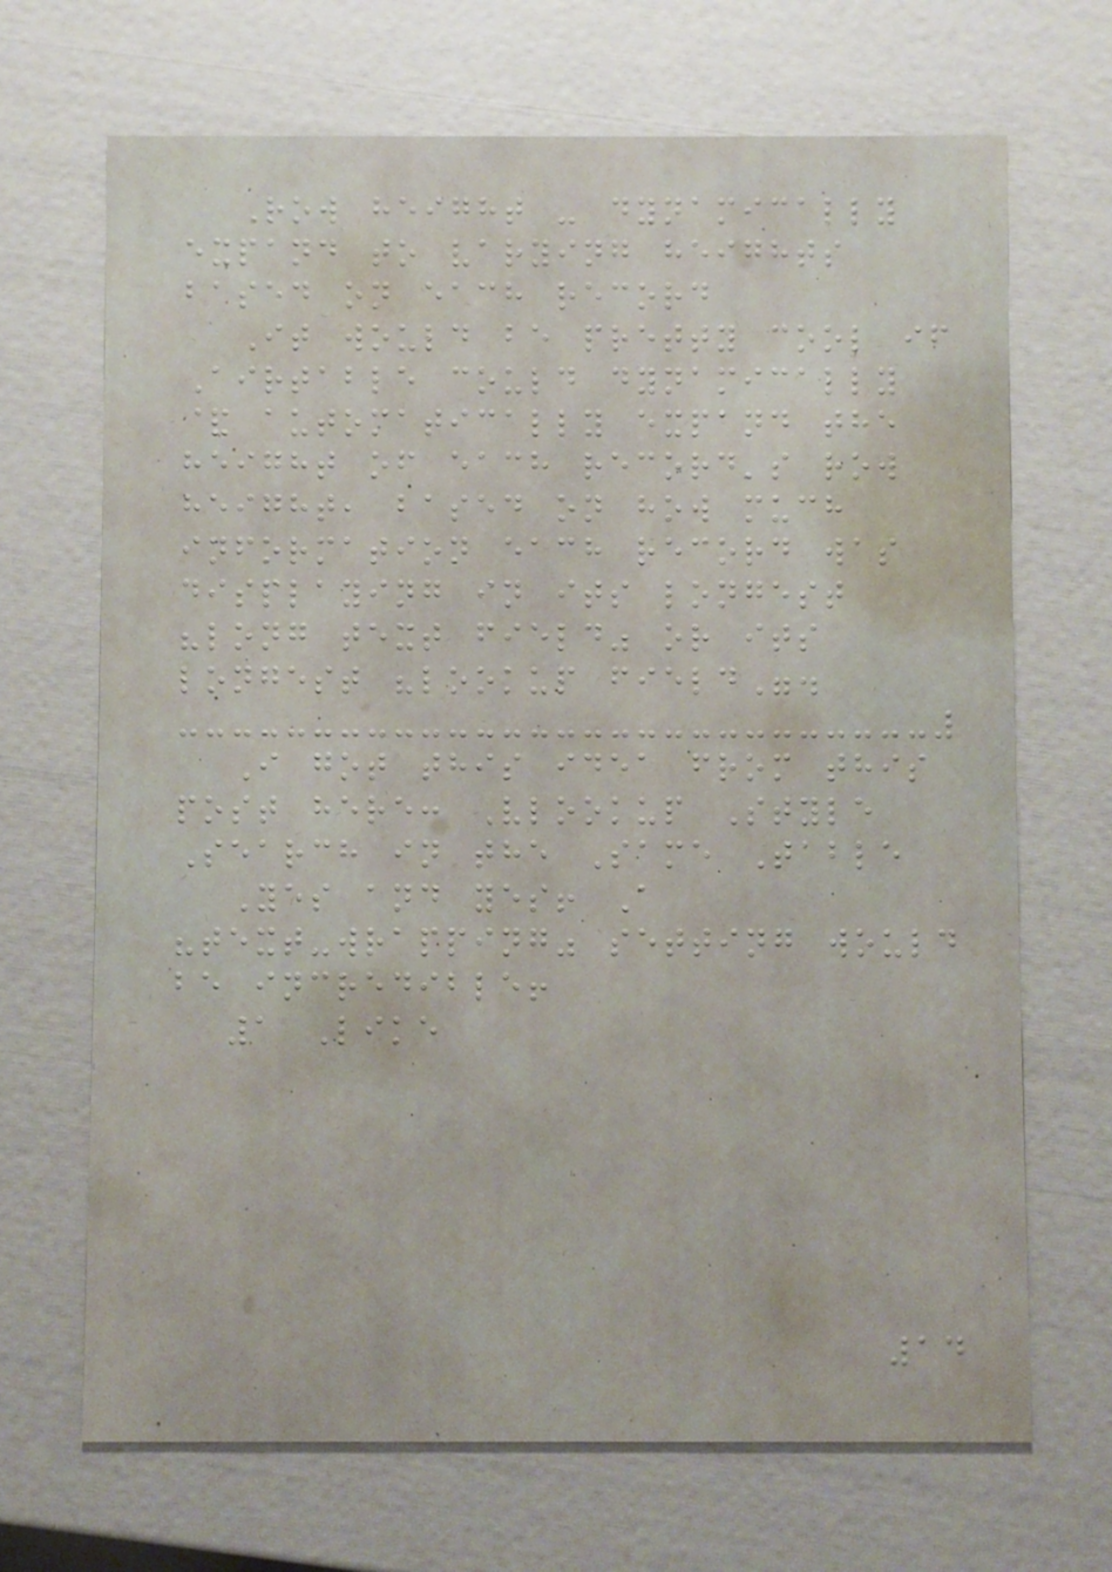Row height - dynamically
expand to varying heights
based on each record
It would be pretty cool if
Airtable could dynamically
& automatically expand the
height of each record's row
height, based on how much
information each record was
displaying in its longest
"long text field" or its
longest "lookup field".
I got this idea from this
post here: Vlookup Style
Search in the Same Table
Yes and yes! A
"text-wrapping" setting would
be incredible!
1 Like
14
